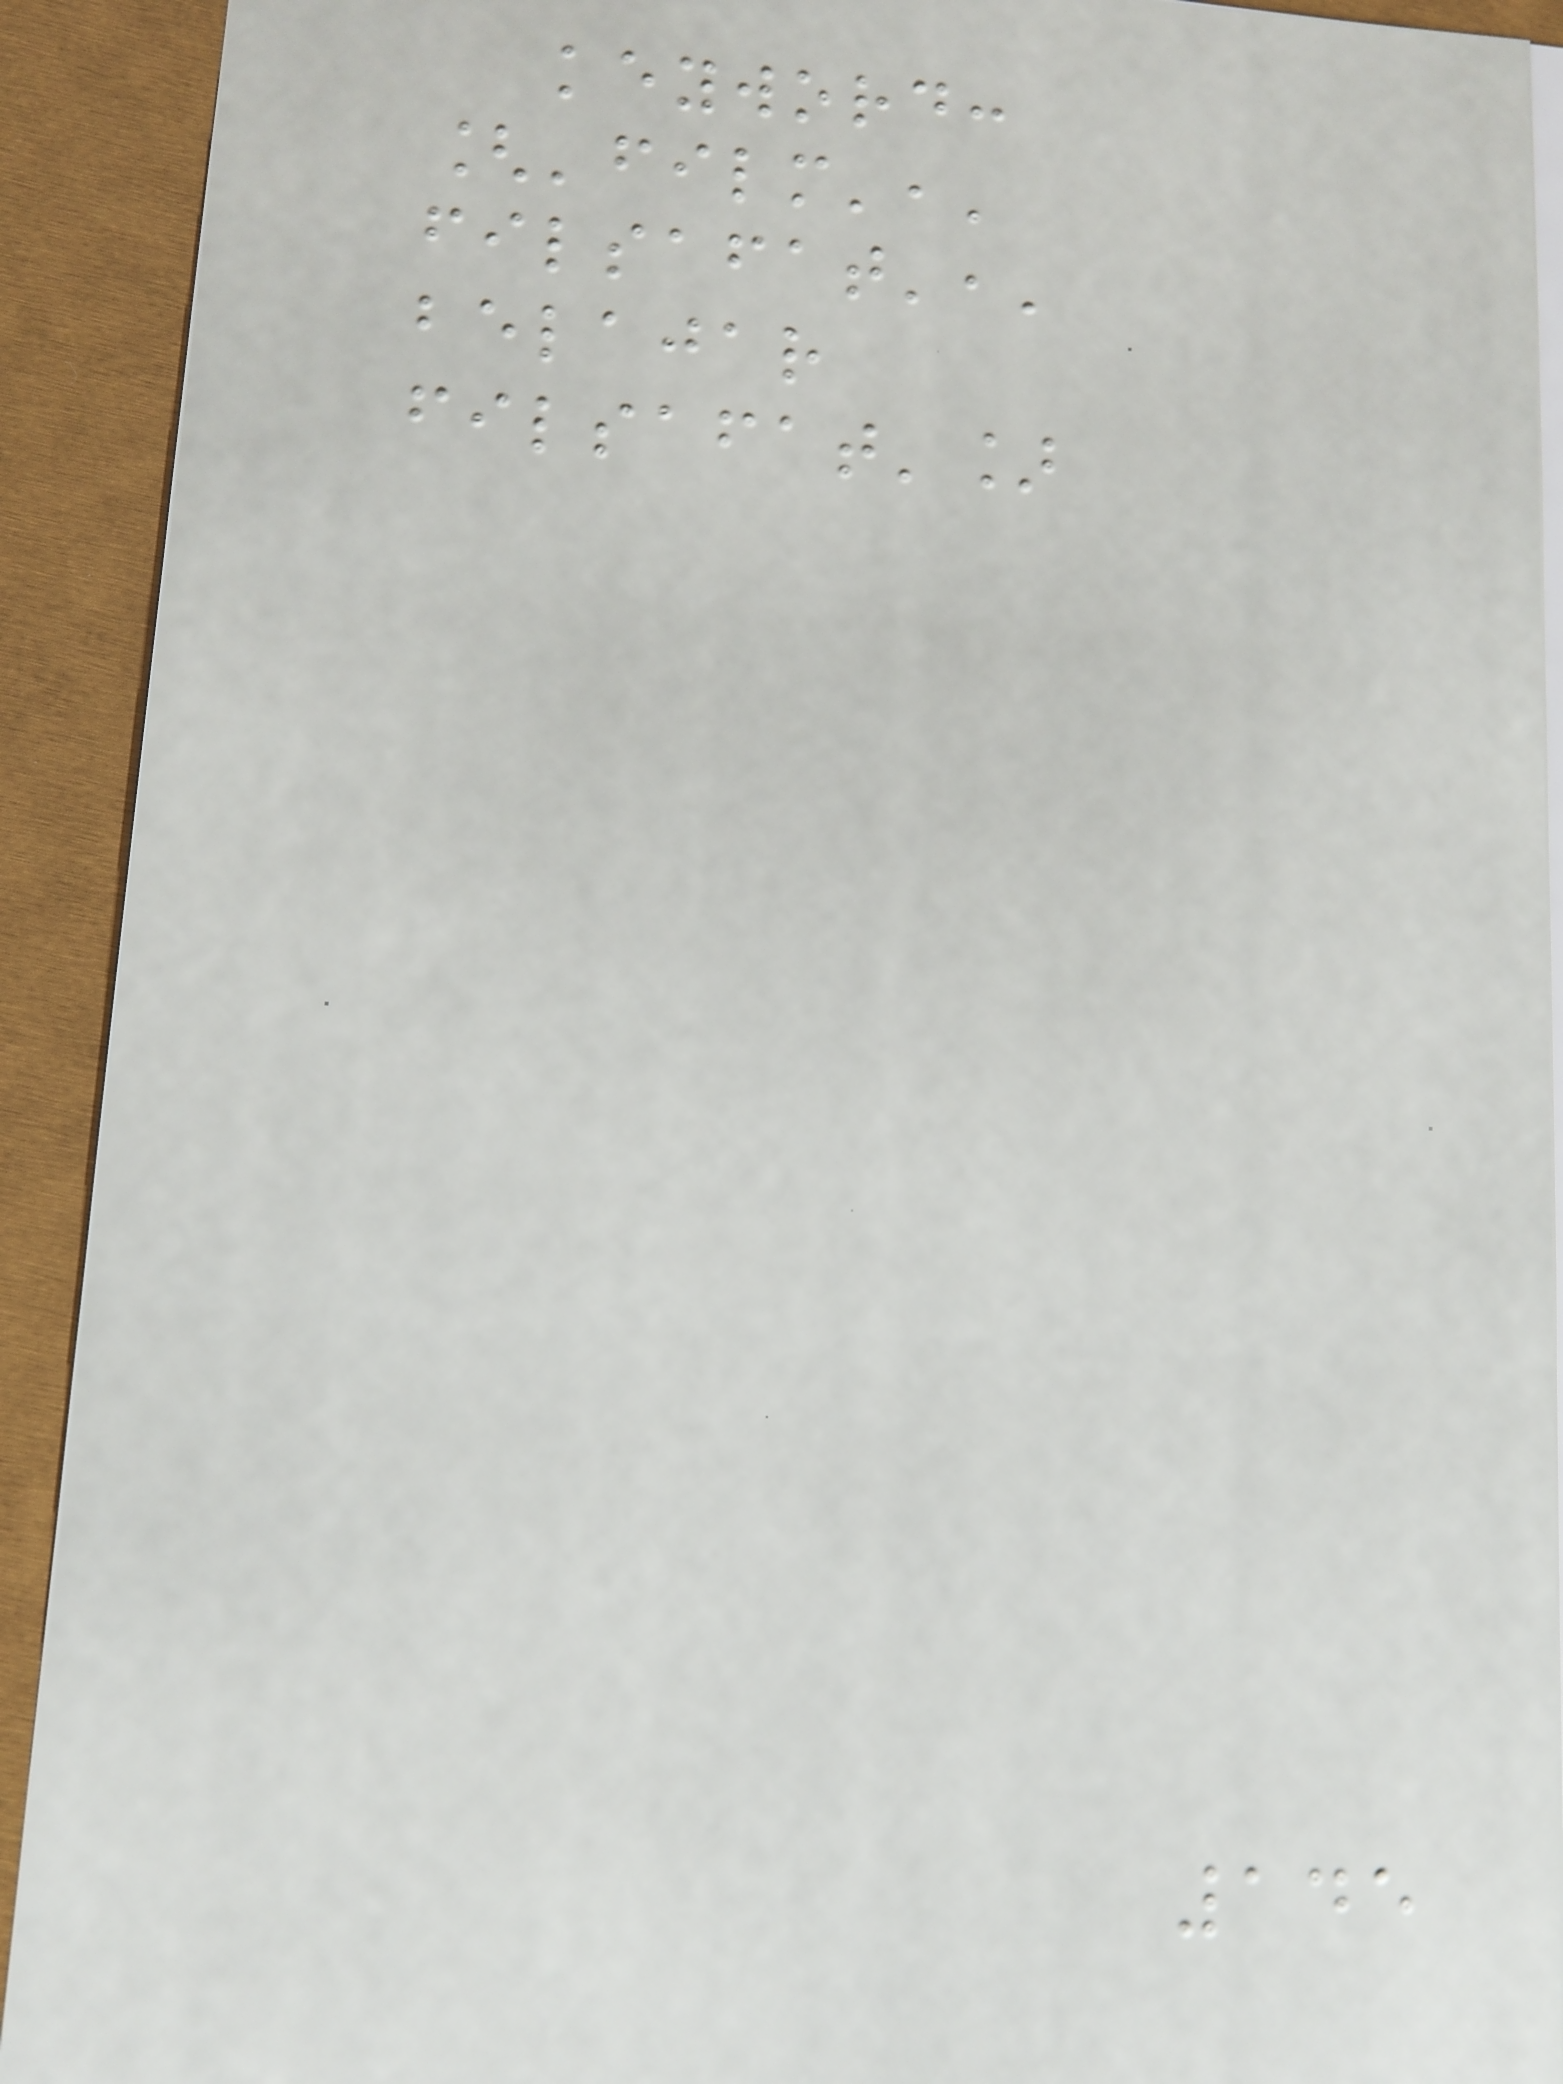keyword:
['film','
filsafat','
belajar
filsafat']
145
